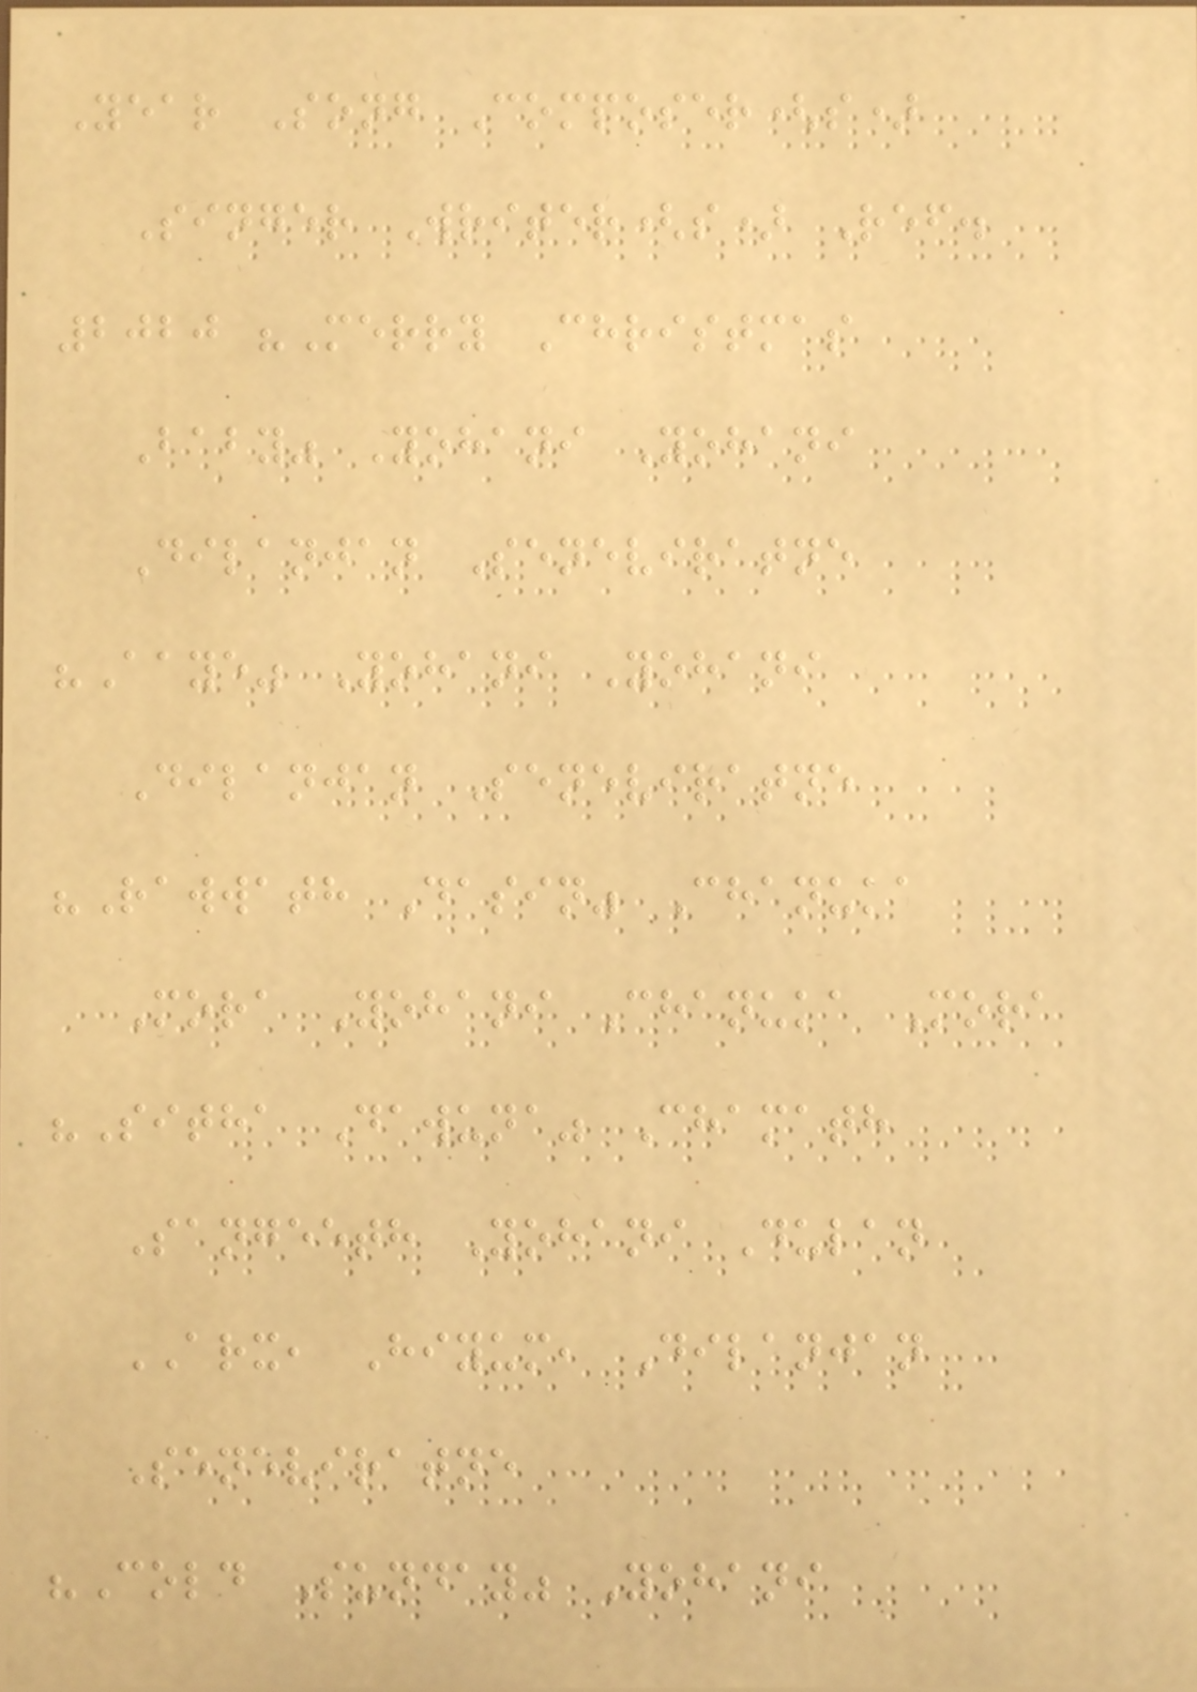Year Song Composer(s)
Singer Writer(s) Ref.
2020 "Merry Christmas
Baby" Yohani Yohani
Dilanjan Seneviratne
"Aaye" Yohani Yohani
Dilanjan Seneviratne
"Rawwath Dasin" Chanuka
Mora Yohani Chanuka Mora
"Sitha Dawuna" Chamath
Sangeeth Yohani Dulan
ARX, Hiyum, Dilanjan
Seneviratne
"Cold Sunday" Yohani
